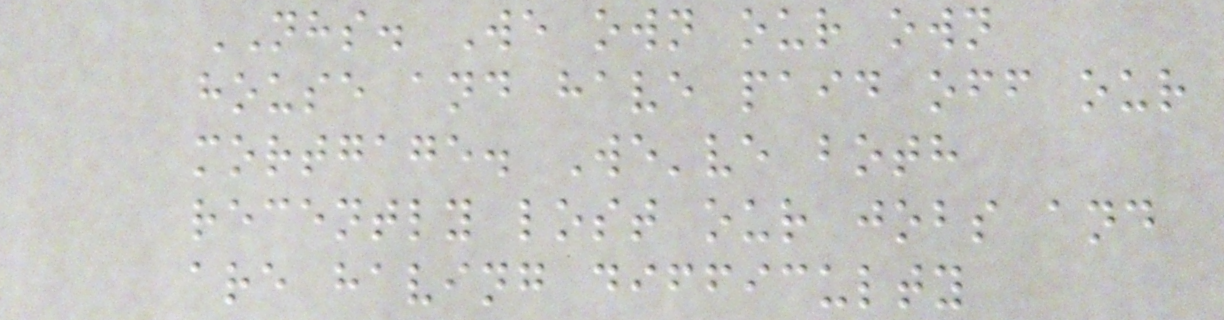NHS. We own our own
house and have paid off our
mortgage. We've both
recently lost our jobs and
are having difficulty
